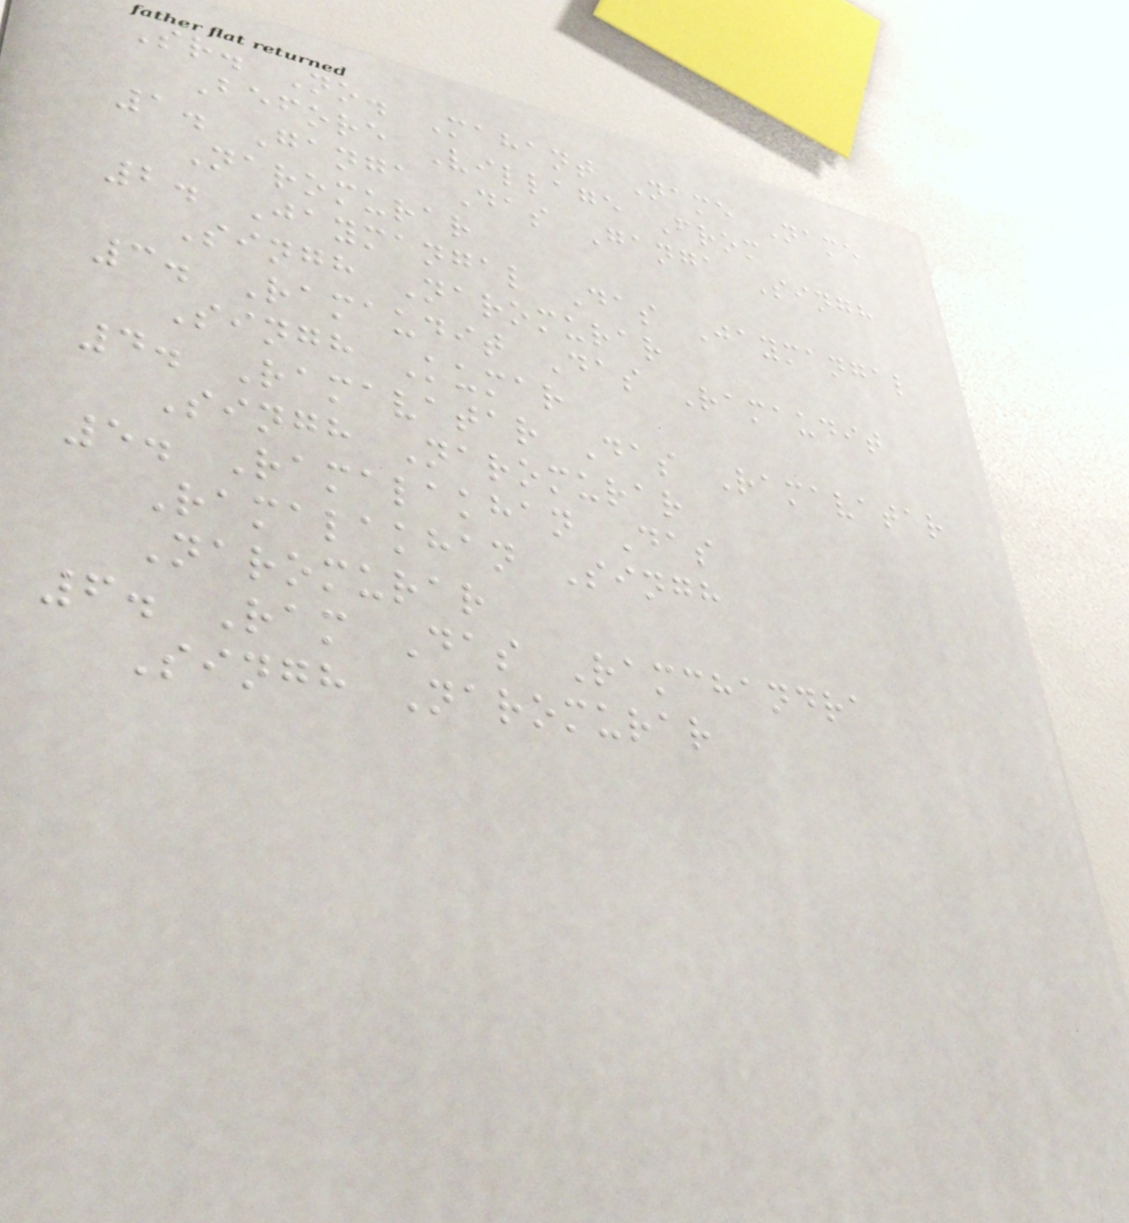Sr. No. Mahant Name Name
Before Village From
1. Ganga Das Ganga Singh
Naromurar
2. Jaymangal Das Jaymangal
Singh Naromurar
3. Ramaudit Das Ramaudit
Singh Kumar
4. Ramavatar Das Ramavatar
Singh Naromurar
5. Ramalakhan Das
Ramalakhan Singh
Naromurar
6. Ram Das Ramchandra
Singh Naromurar
